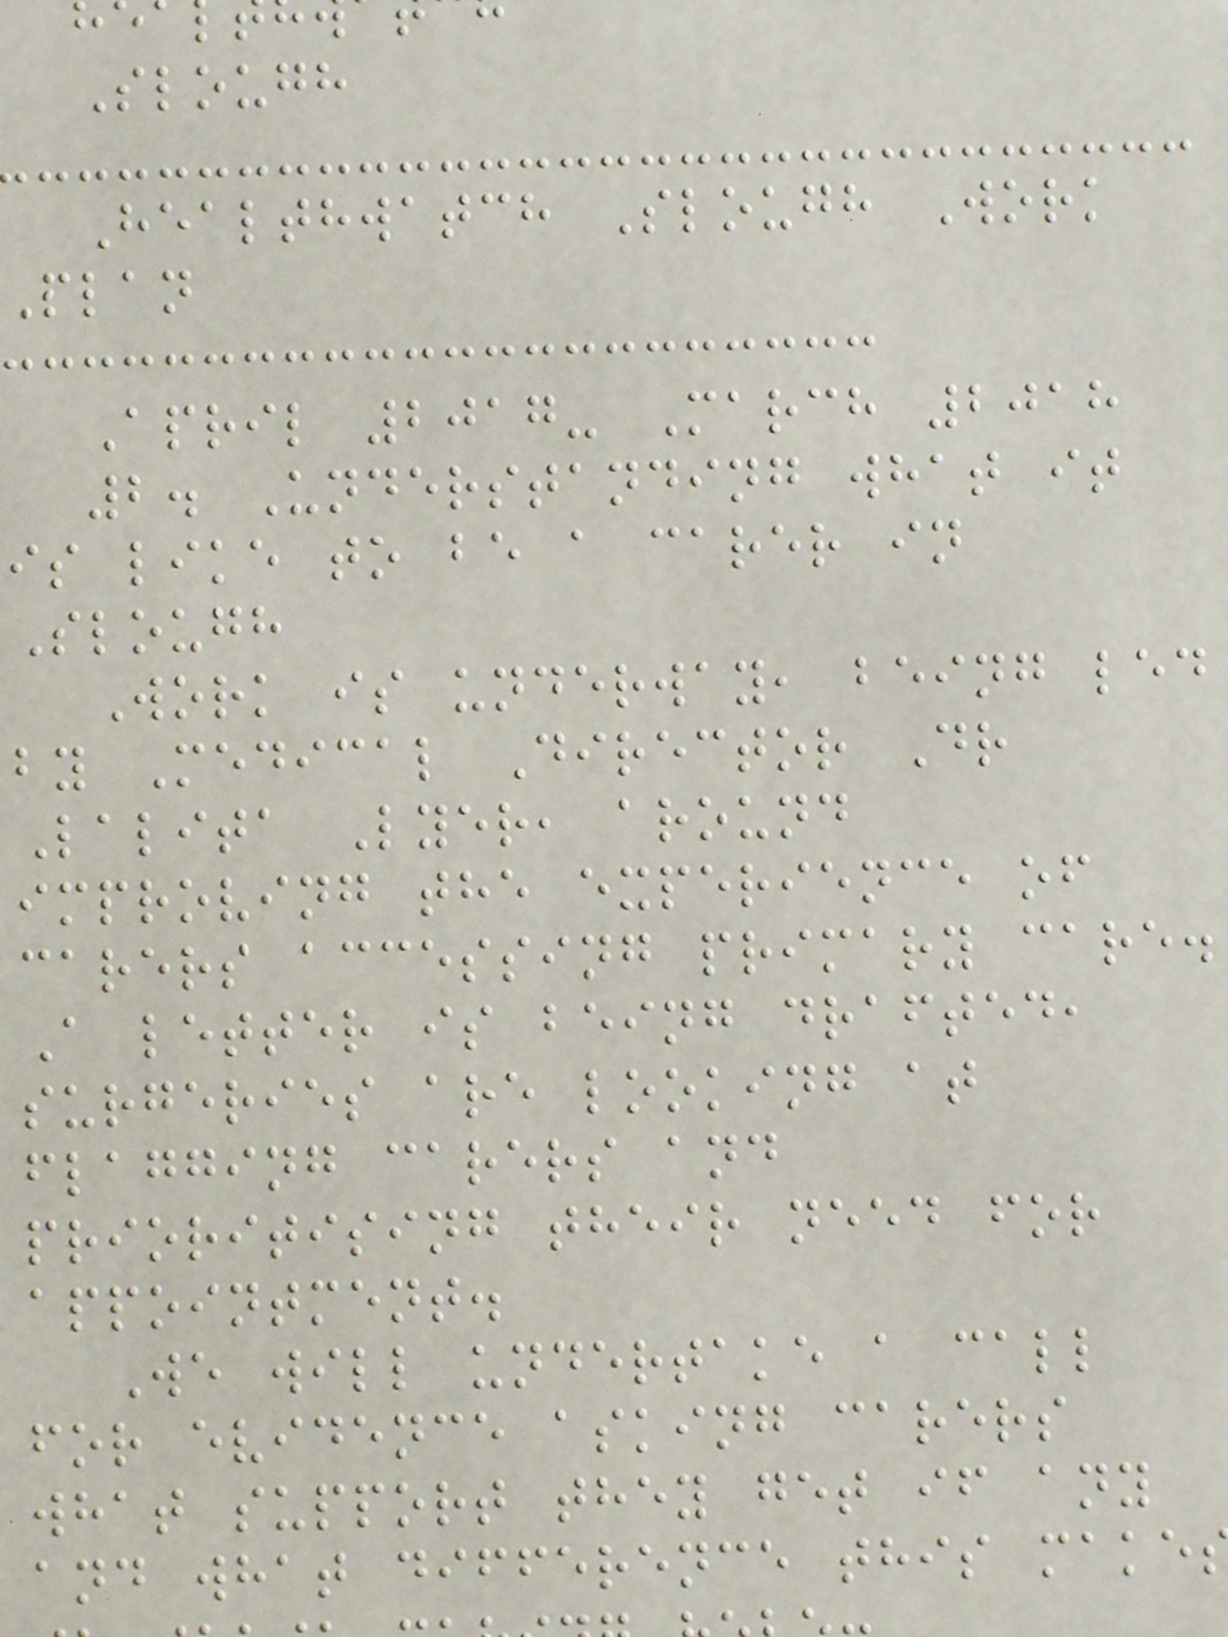Slough
Healthwatch Slough Work
Plan
April 2017- March 2018
2. Understanding what it
is like to be a carer in
Slough
Work is underway, being led
by Medical Director Dr
Lalita Lyer, around
improving the experience of
carers accessing primary care.
A letter is being drafted,
surgeries are looking at
flagging carers and
prioritising their need for
appointment.
We will undertake a call
for evidence asking carers
what support they get if any
and what difference this make
